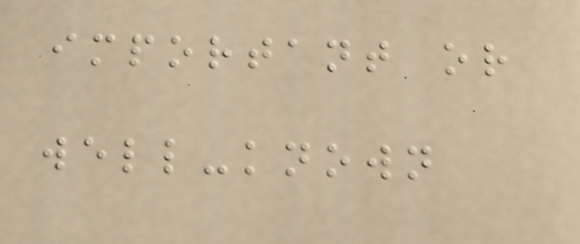important or
well-known
